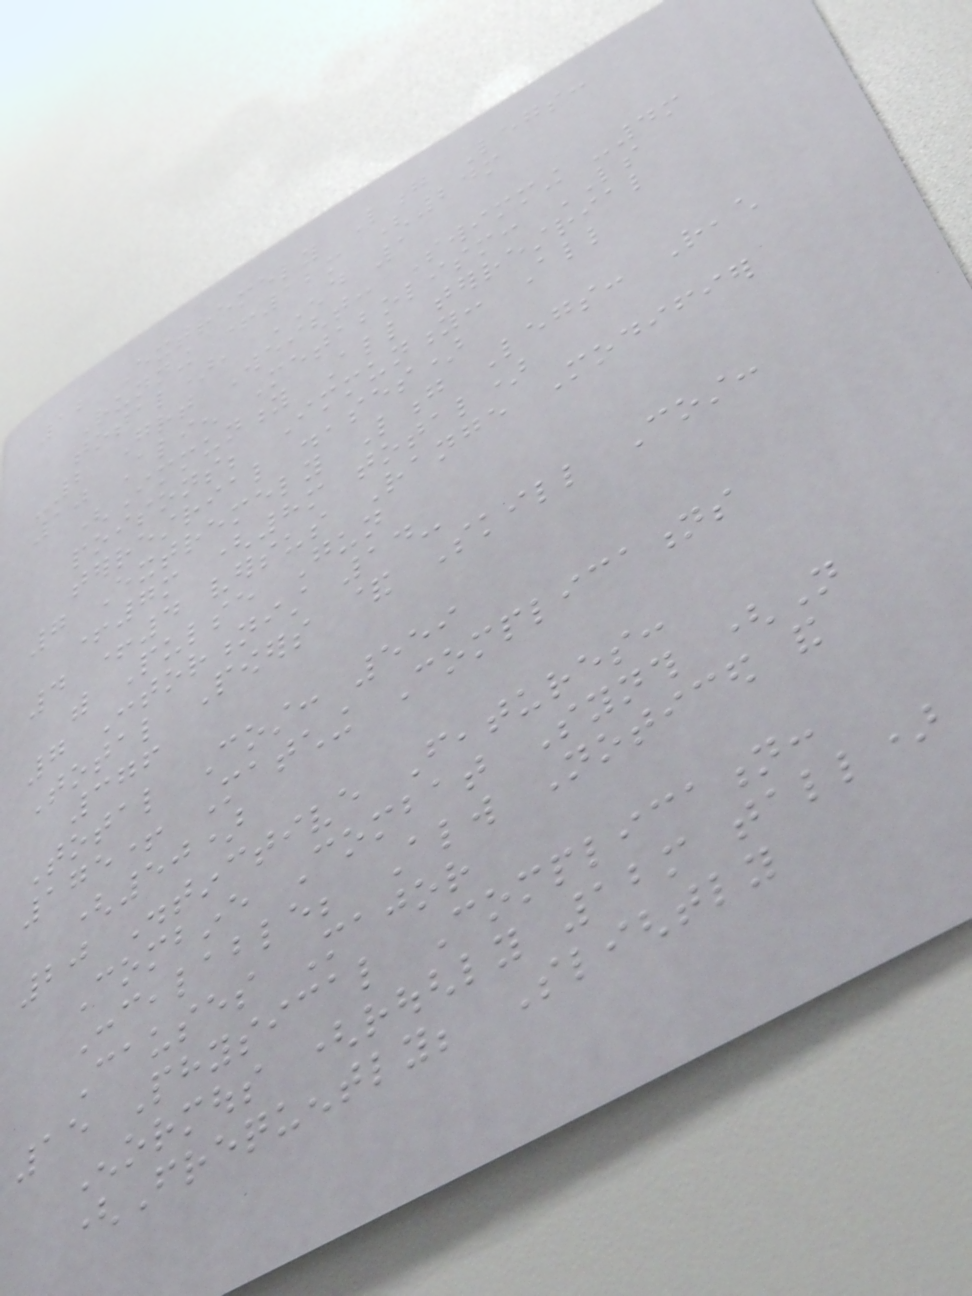12 Extremely Long Legs:
Running +12m (24m
total), END 1
-2 Great Weight: Swimming -4m
10 Alien Metabolism: LS
(Immunity All terrestrial
poisons; Immunity: All
terrestrial diseases)
7 Extremely Long Legs: Reach
+7m (8m total)
4 +4 versus Range Modifier
with Pulse Gun
7 Contortionist 14-
Total Powers & Skill Cost:
376
Total Cost: 559
175+ Matching Complications
(50)
20 Distinctive Features:
Combine Combat Synth (Not
Concealable; Always Noticed and
Causes Major
15 Physical Complication:
Enormous (roughly 12m tall)
(Frequently; Slightly
